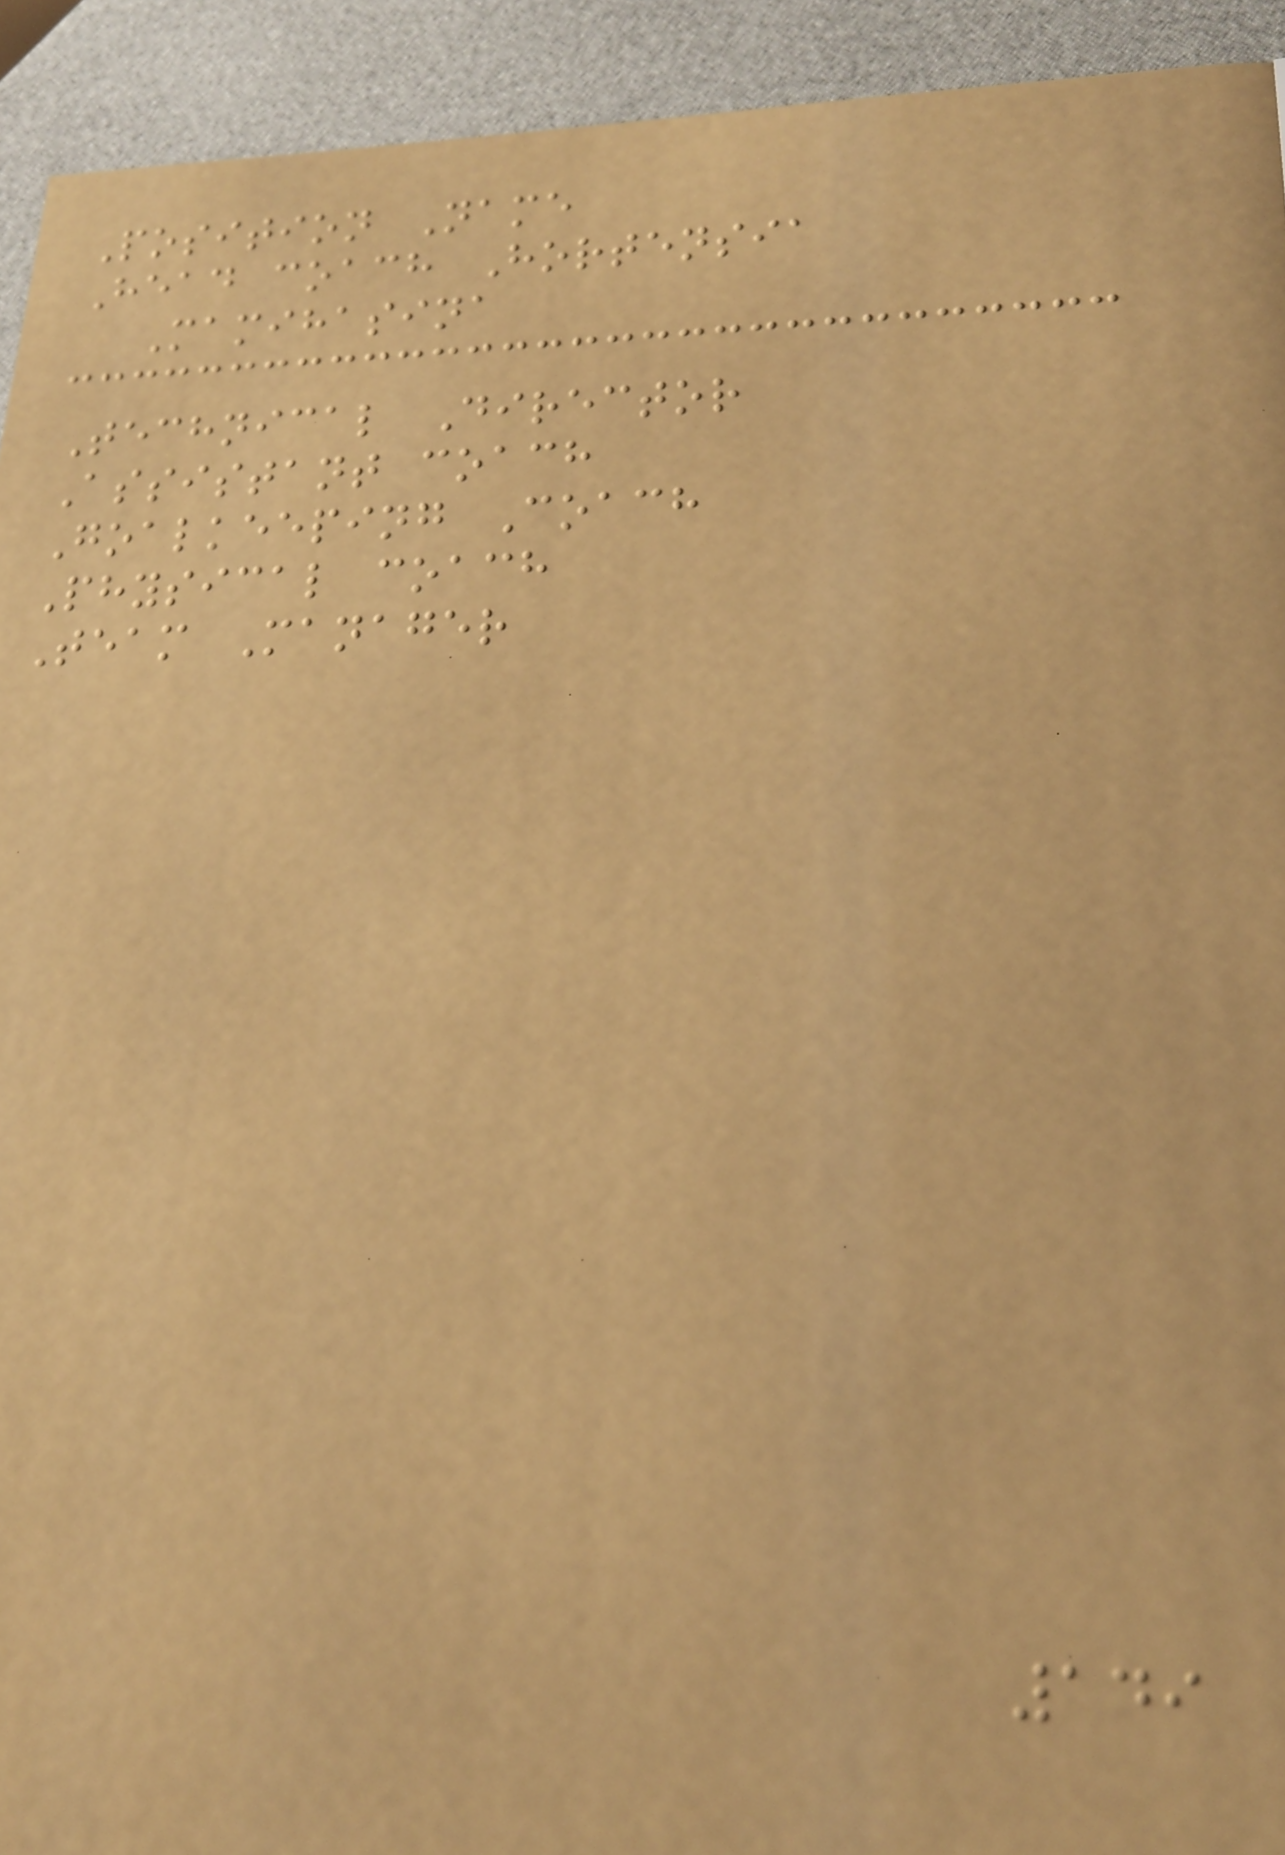Position Name
Head coach Hortensia
Mamihasina
Technical Director
Assistant coach
Goalkeeping Coach
Physical coach
Team Manager
149
